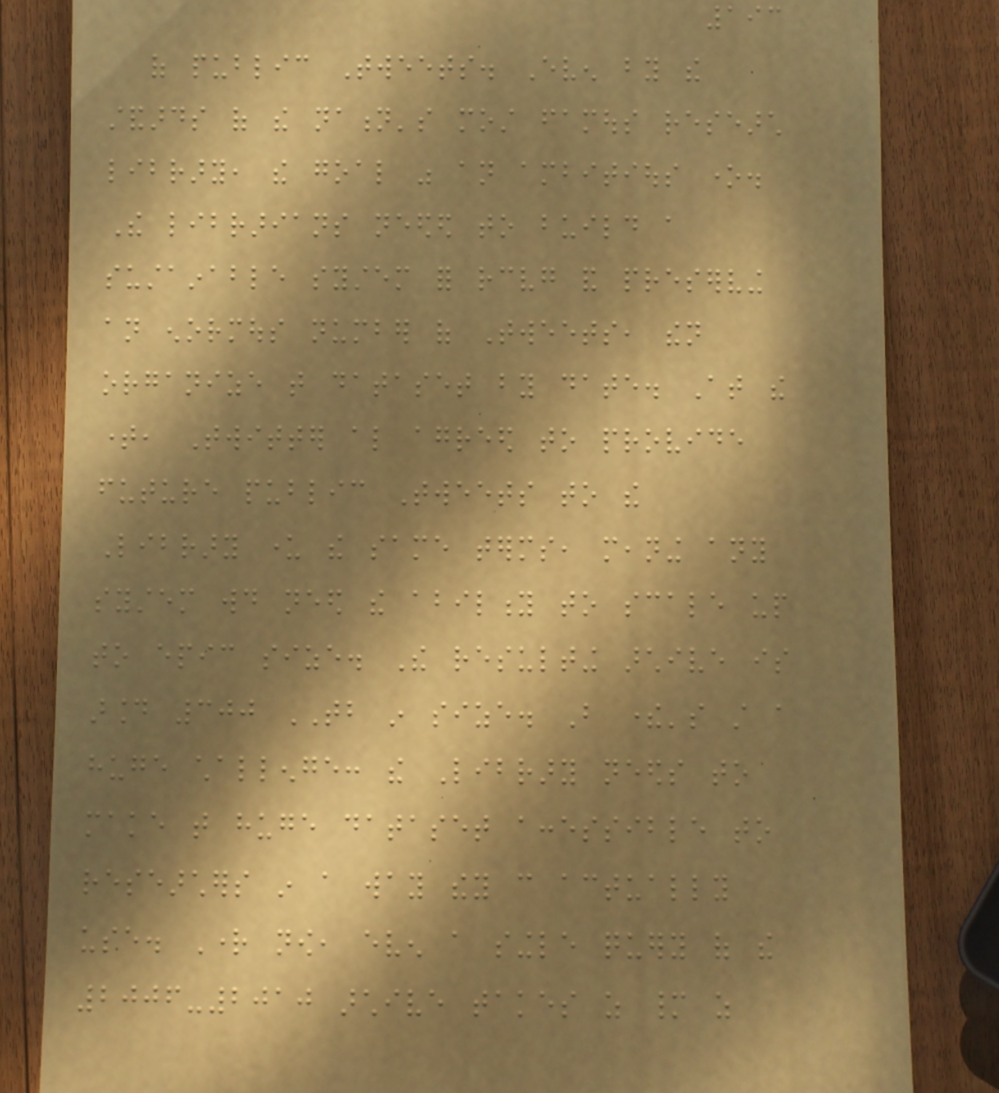193
of public Tweets. Even by the
standards of the nation's most famous research
library, the goal was an ambitious one.
The librarians needed to build a
sustainable system for receiving and preserving
an enormous number of Tweets, then
organize that dataset by date. At the
time, Twitter also agreed to provide
future public Tweets to the
Library under the same terms, meaning any
system would need the ability to scale up
to epic size. The resulting archive is
around 300 TB in size. But there's still a
huge challenge: the Library needs to
make that huge dataset accessible to
researchers in a way they can actually
use. Right now, even a single query of the
2006-2010 archive takes as many as
